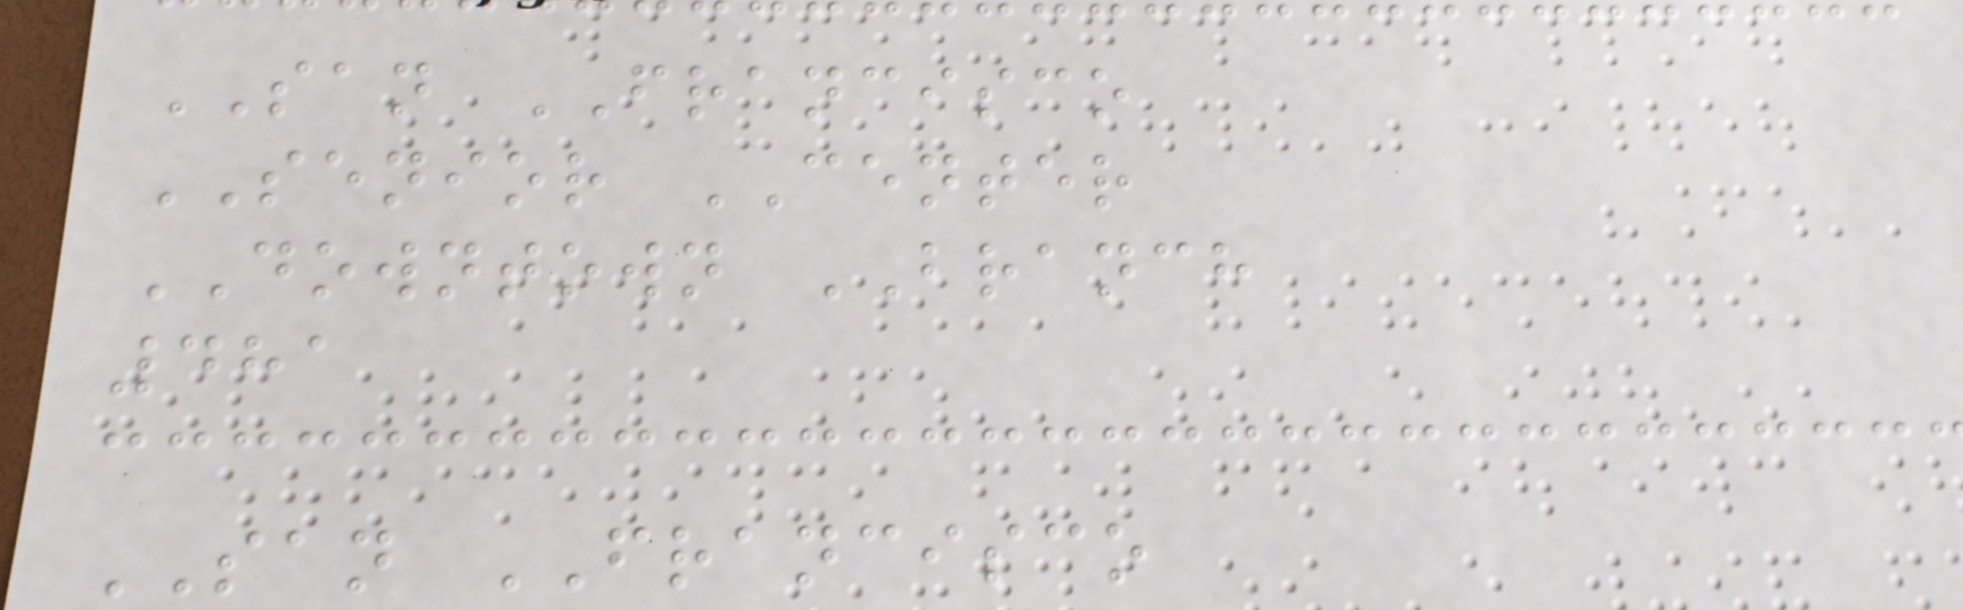SAN FRANCISCO
SENIOR CENTER
DOWNTOWN BRANCH
481
SAN FRANCISCO
